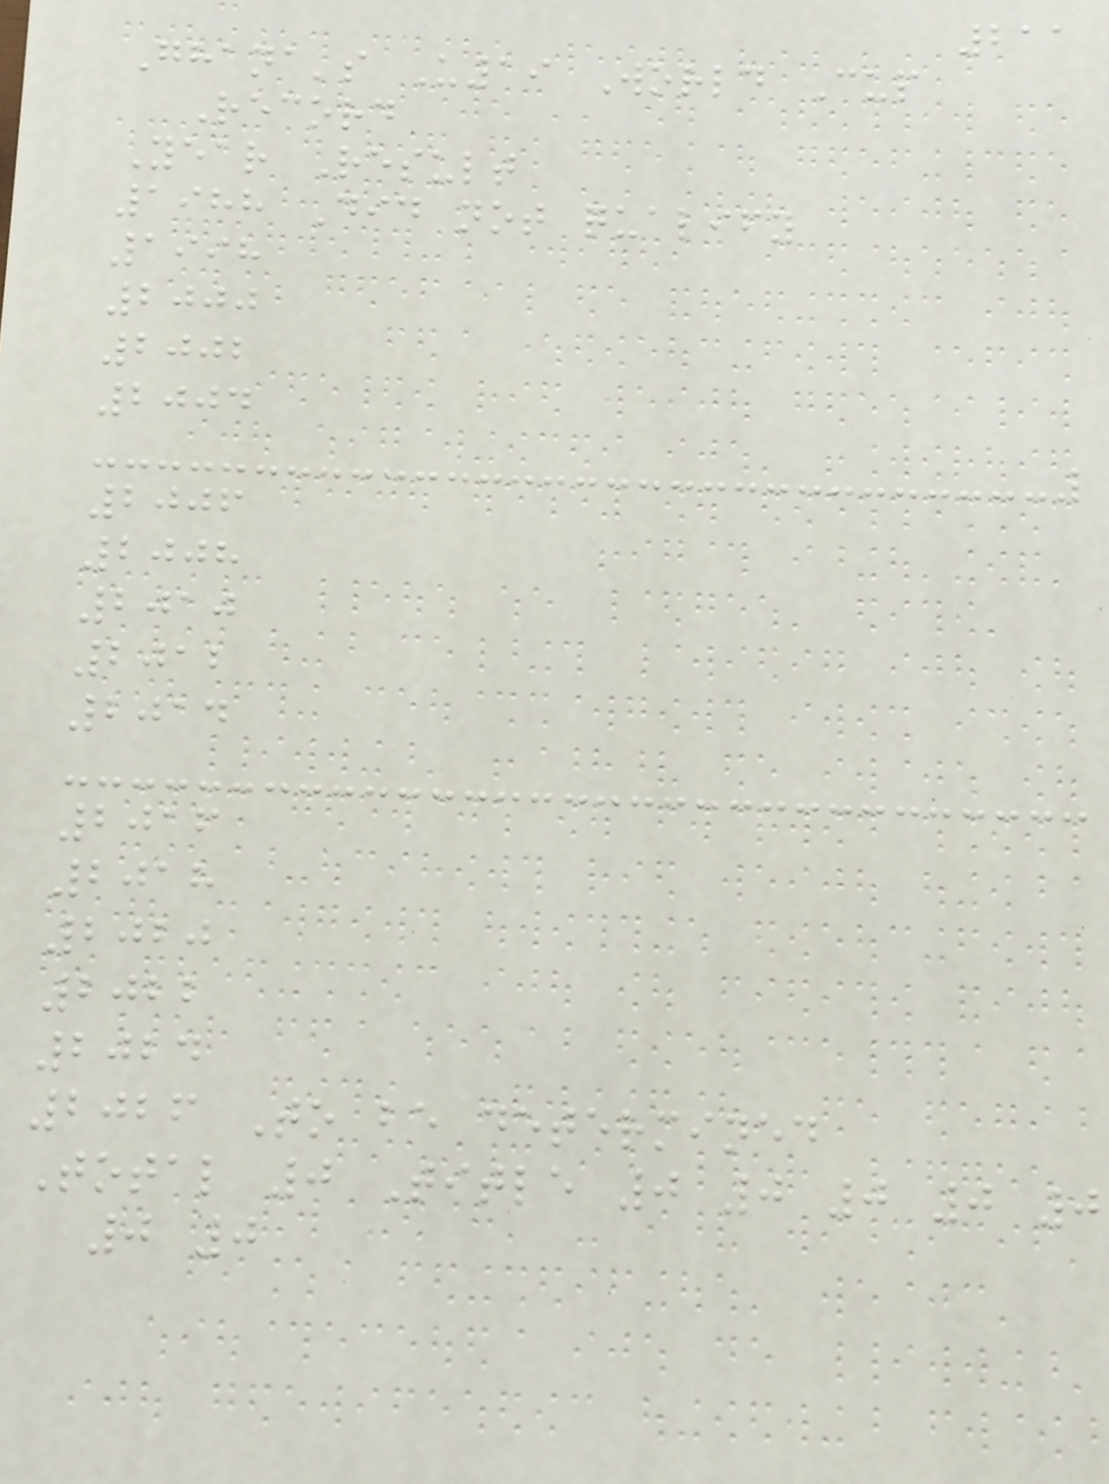211
Ghana's U19 World Cup
Record
Year Result
1988 Did not qualify
1998
2000
2002
2004
2006
2008
2010
2012
2014
2016
2018
2020
2022
2024
2026 To be determined
Total 0 Title 0 0 0 0 0
0 0
